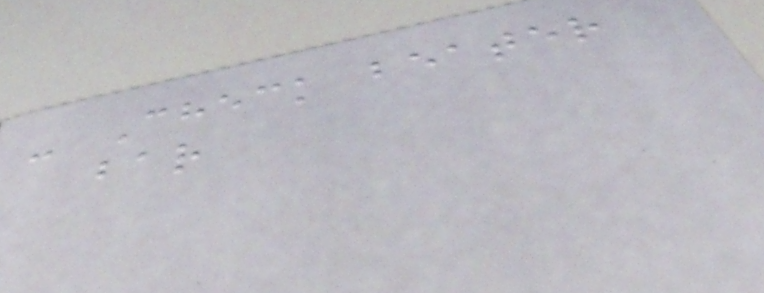- Check beater
bar
